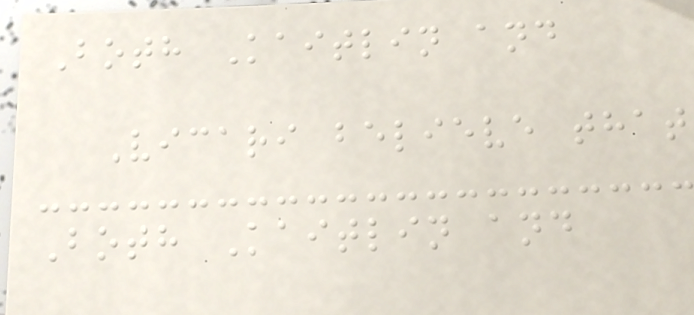Both Kaitlin and
Vicari believe that
Both Kaitlin and
